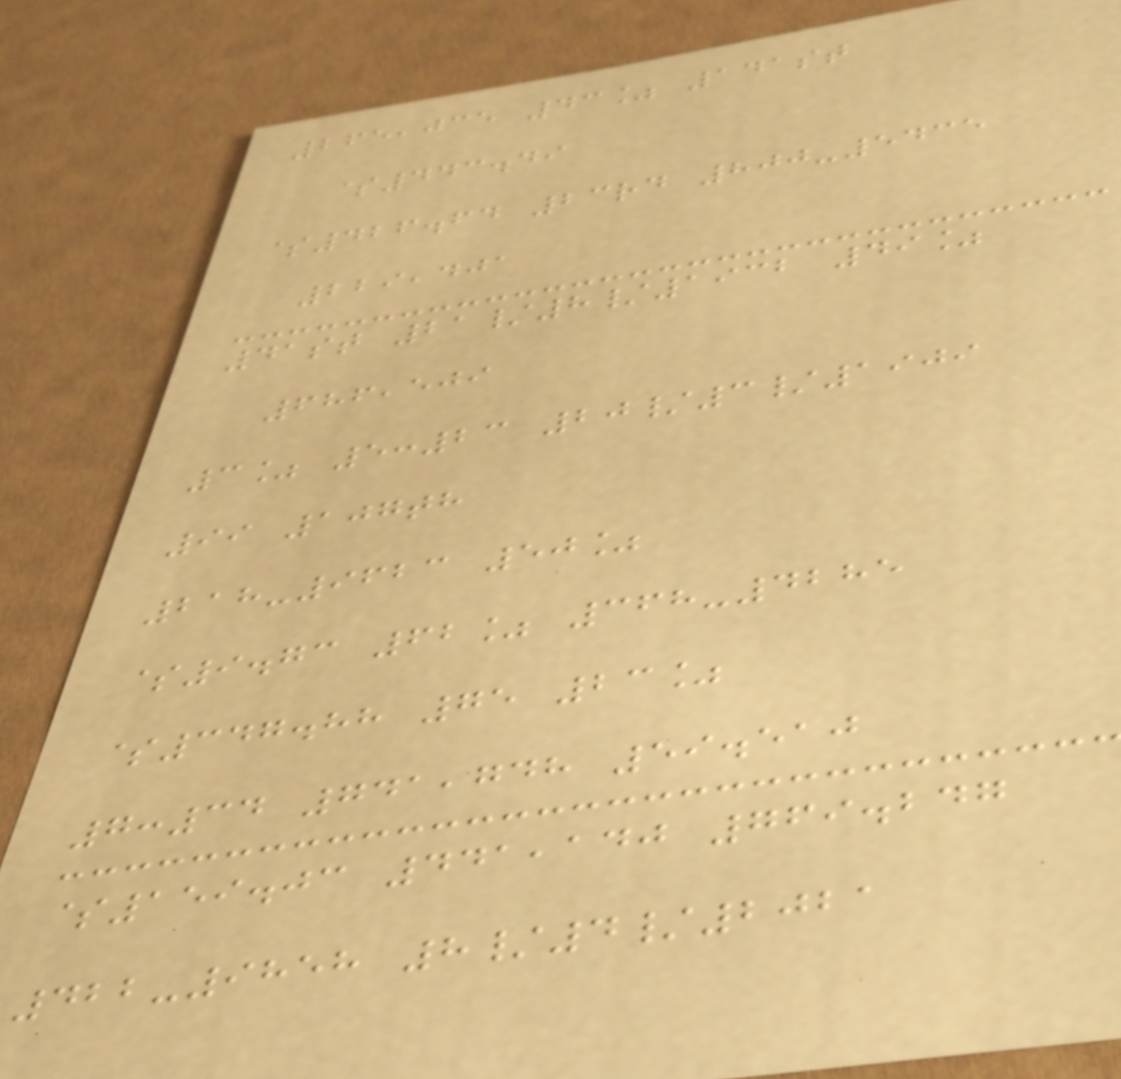265,035 43% 141st
$443.49
$426.64 23rd 800-5435
229,401
41st 21/8/1932 49%
686,509
3% 5:23 20/3/1909
99 107th
218-9623 50%
$9.73 62% 368-4285
$347.88 75 23%
7:34 741,748 59.510
$159.03 441,140 769.247
422-9858 8/4/2021
